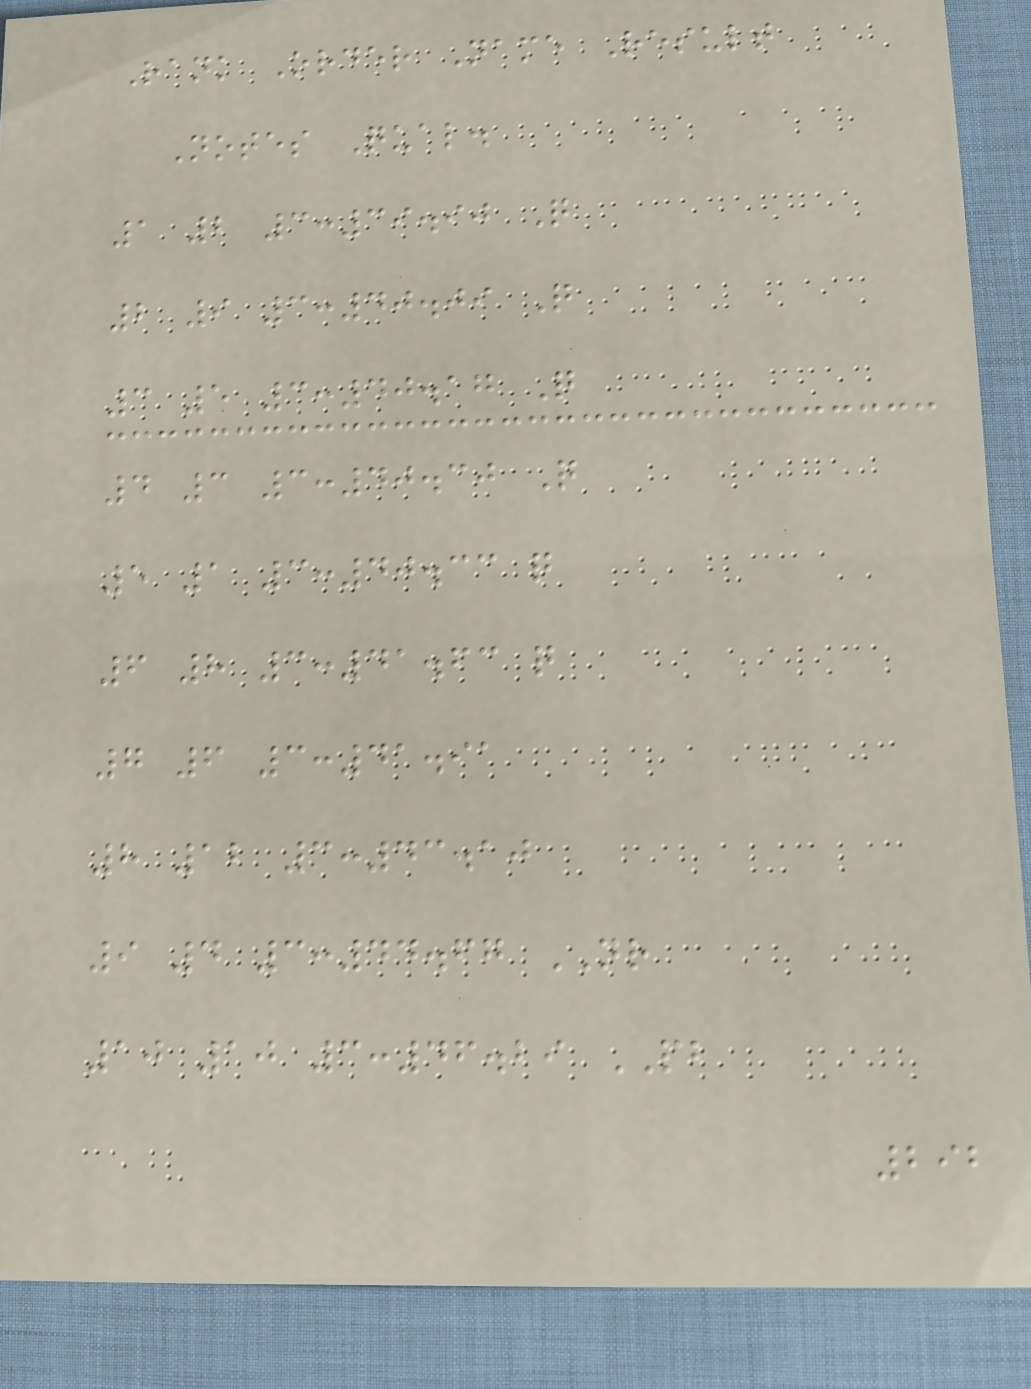Rank Order Name Result
Notes Qual.
1 2 3:39.90 Q
2 9 3:40.09 Q
3 5 3:40.17 Q
4 3 3:40.30 Q
5 1 3:40.33 q
6 8 3:41.63 q
7 6 3:41.91
8 12 3:43.10
9 4 3:44.67 NR
10 10 3:46.29 PB
292
